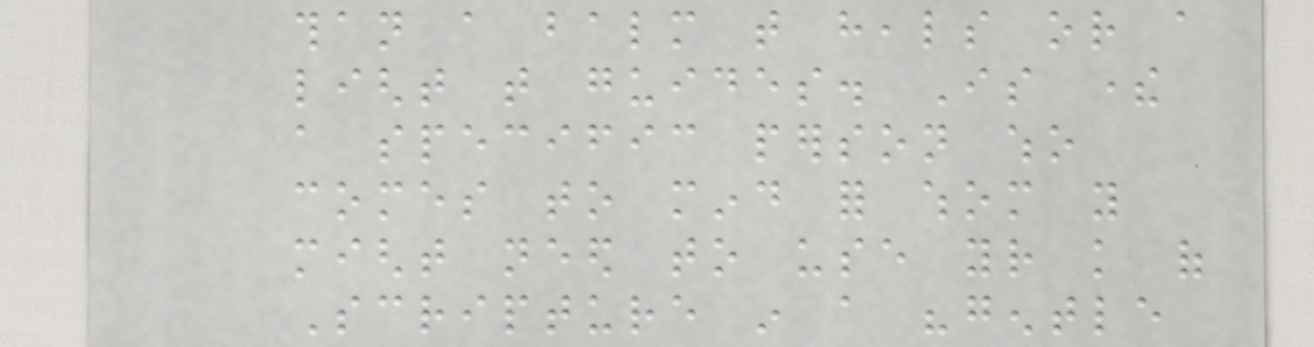than a balm that heals or a
light that guides. Is there
a specific person who
comes to mind for whom you
might need to use your knowledge of
Scripture in a "gentle
